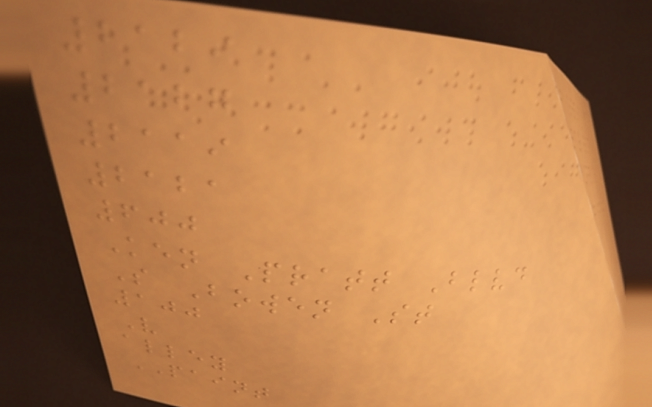2129
2127
2119
2121
600
Ken Pratt Blvd
S Bowen St
100
V
alley
PAINT
